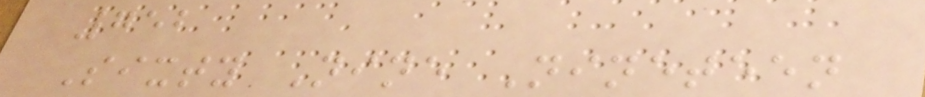752
Sixty Nine Nineteen
